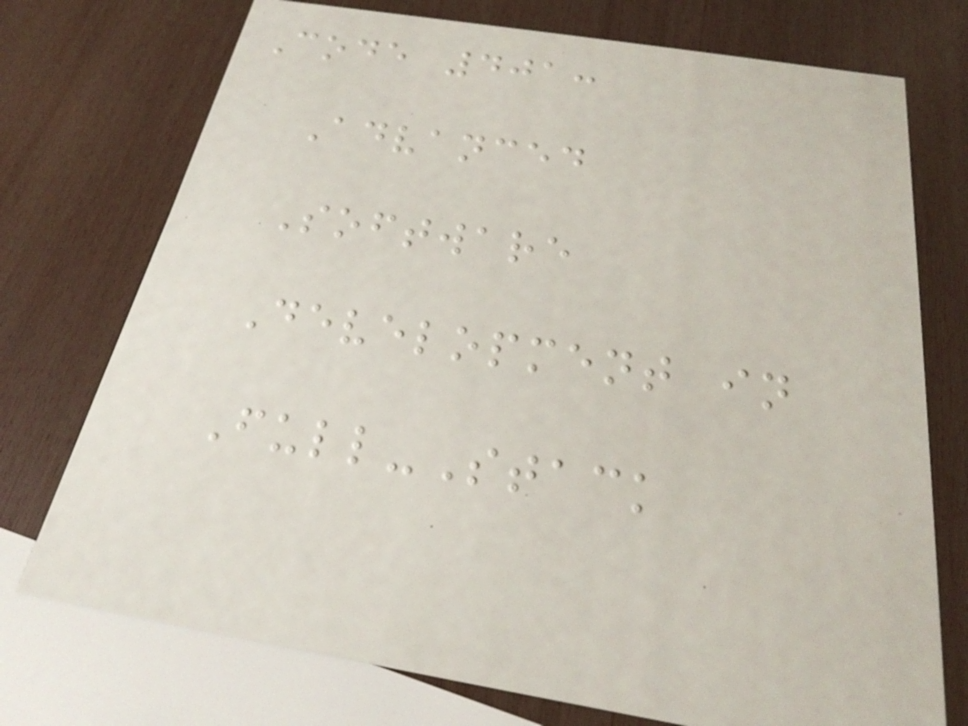Code 401:
Advanced
Software
Development in
Full-Stack
